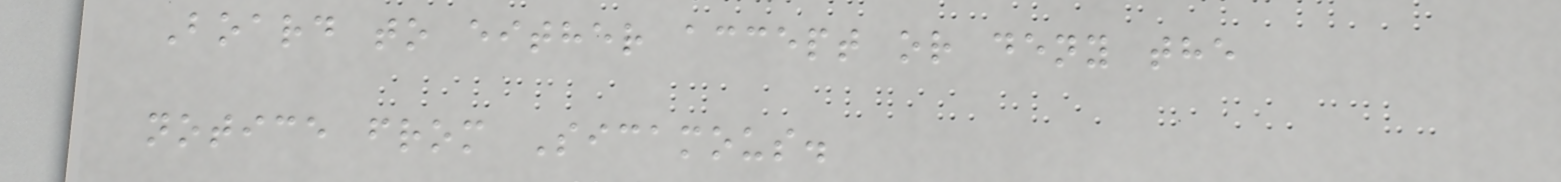Board to either accept or deny the
notice from Sicamous.
